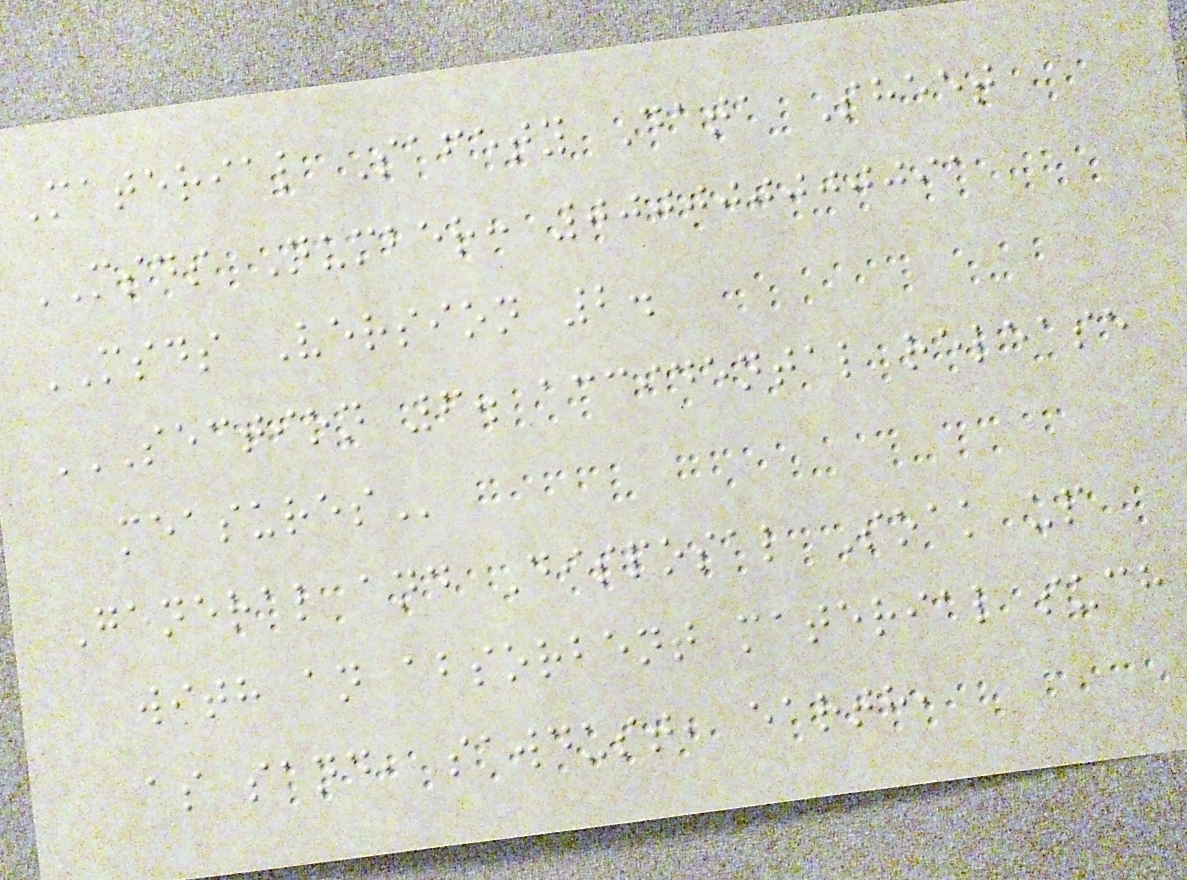Material Safety Data Sheet
MSDS Number: 000000000091
MSDS Version 2.
SECTION 6. ACCIDENTAL RELEASE
MEASURES
General and Disposal Soak up
with an absorbent material such
as sand, sawdust, earth,
